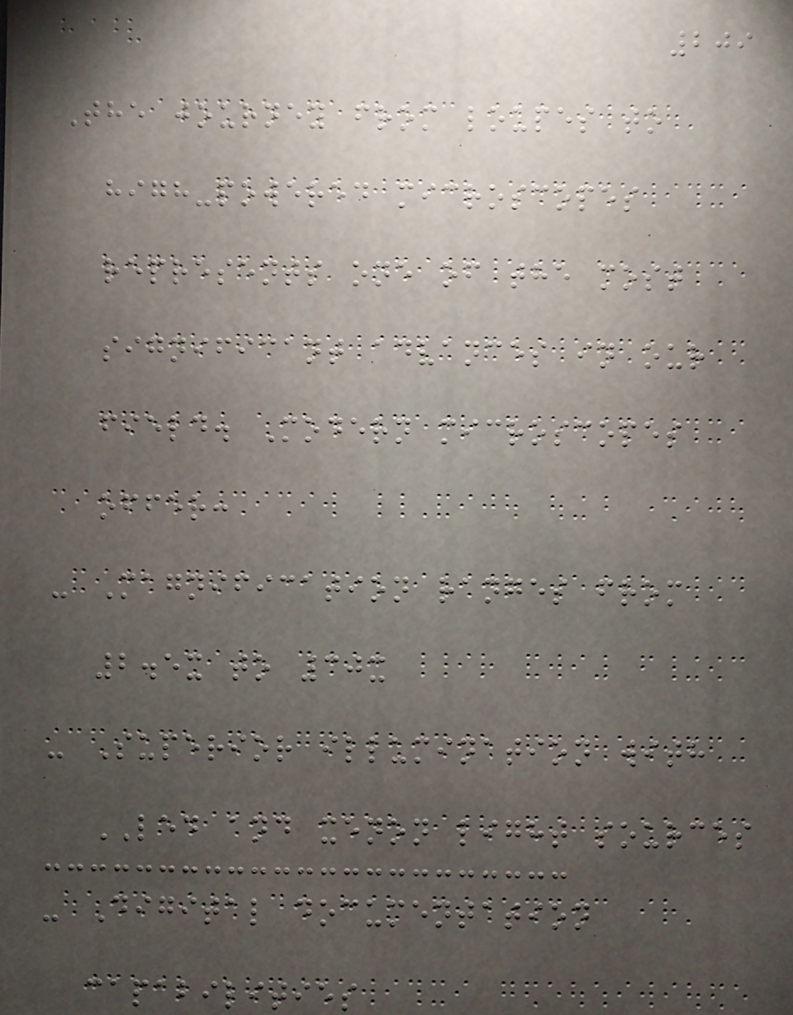209
The journey from loupes to
high-powered microscopes
represents one of the most
significant advances in our
field. Modern microscopes
offer:
- Magnification ranges from
2.5x to 30x
- Superior illumination with
LED and xenon light sources
- Digital documentation
capabilities
